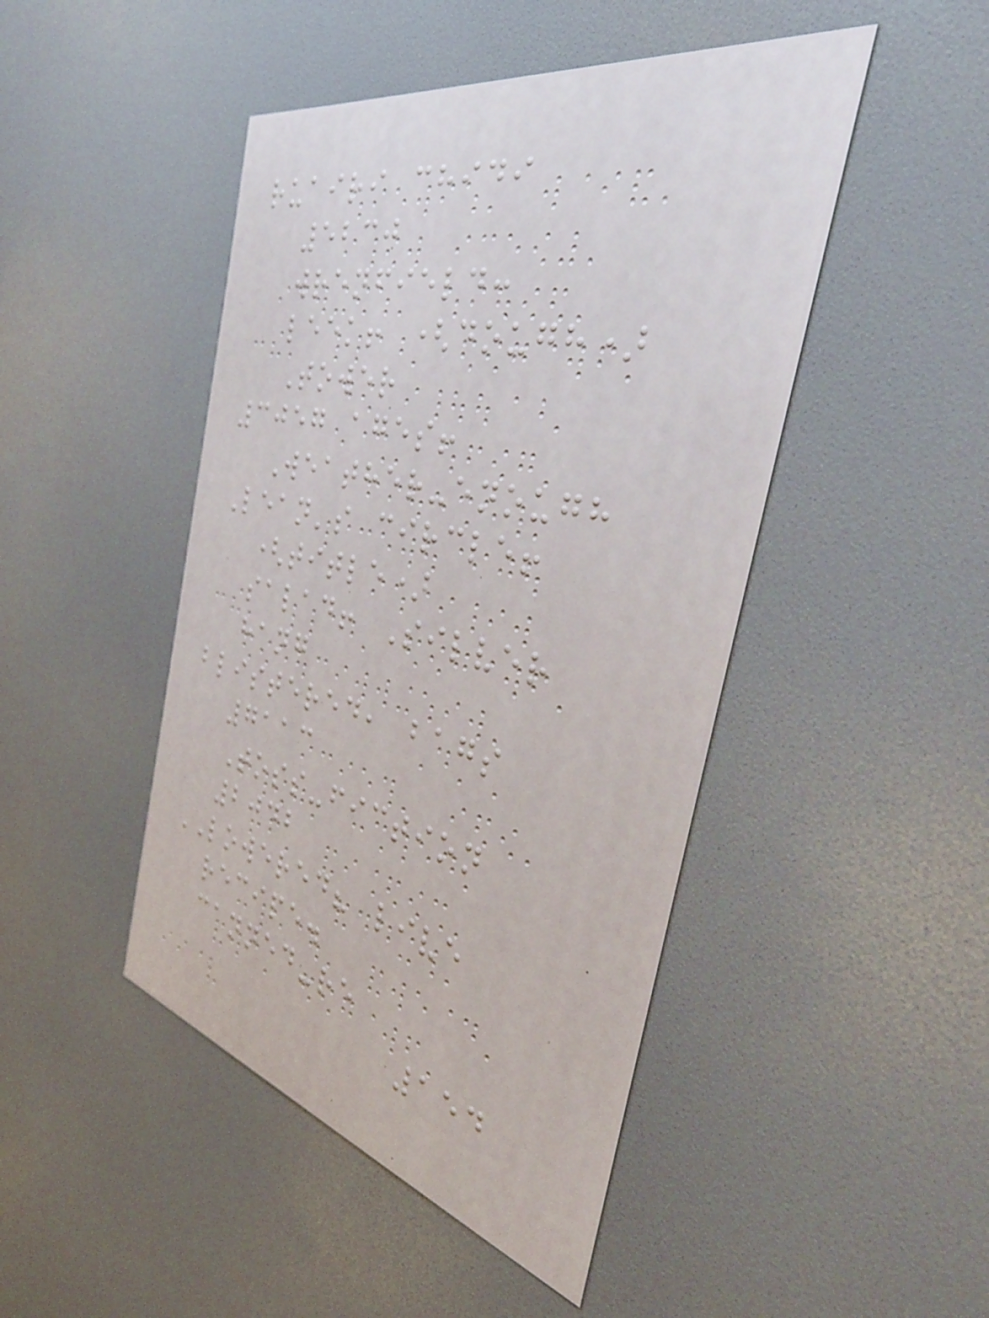ruairi chidi
5230
wrenfield:
leek! (dough)
Tower
3057 ages!
Weather-enough
Lean's circle!
(title)
salad! Silver
hang
blistered, bags
7113
Toss-fiction
2042
LOWERED? live
recipe.
canned-re
154
